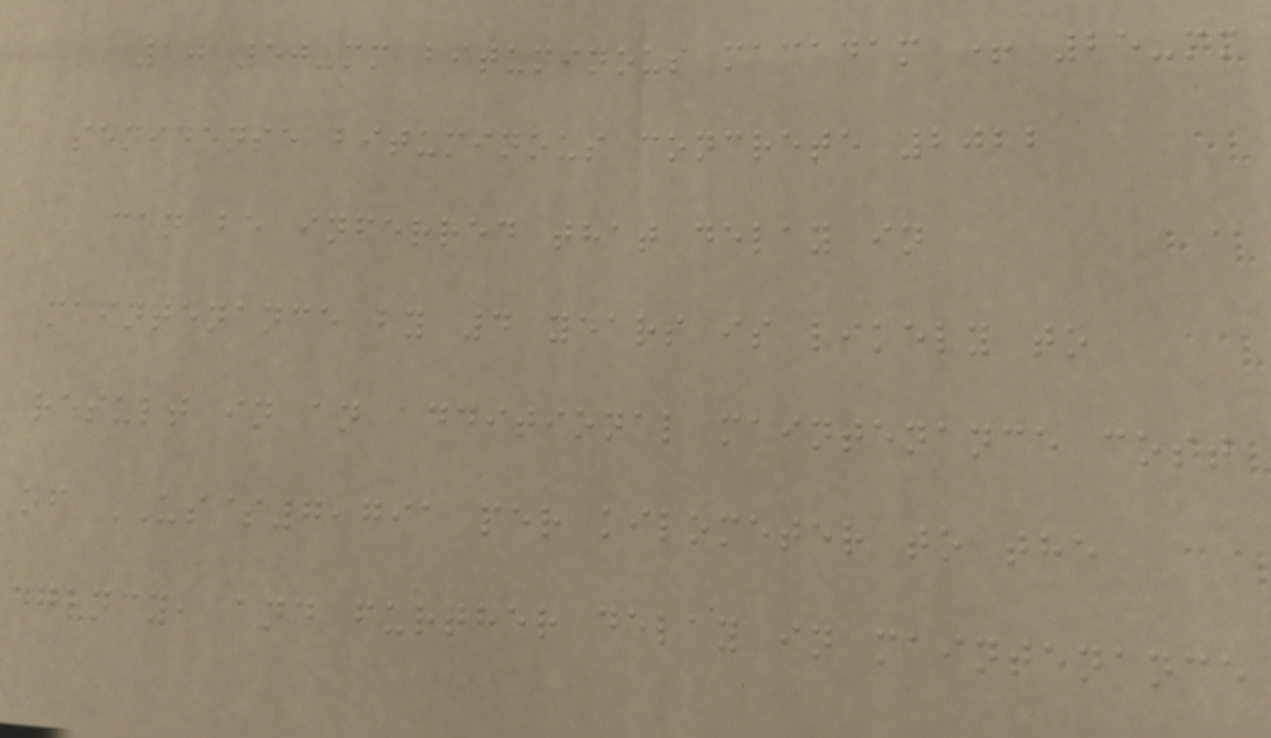10 50-mm bituminous macadam + 25-mm
semidense bituminous concrete 2022
can be inferred that delay in
maintenance by 4 years is likely to
result in an additional maintenance cost
of US$7,791 per kilometer to the
agency, and further delay in maintenance
